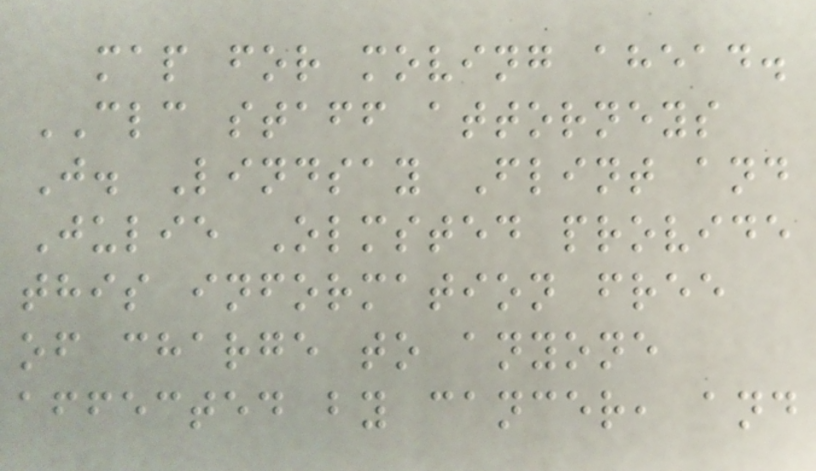map for moving ahead.
CLC staff attorneys
J. Lindsay Flint and
Julie Olmsted provide
this information free
of charge to anyone
affected by cancer, and
